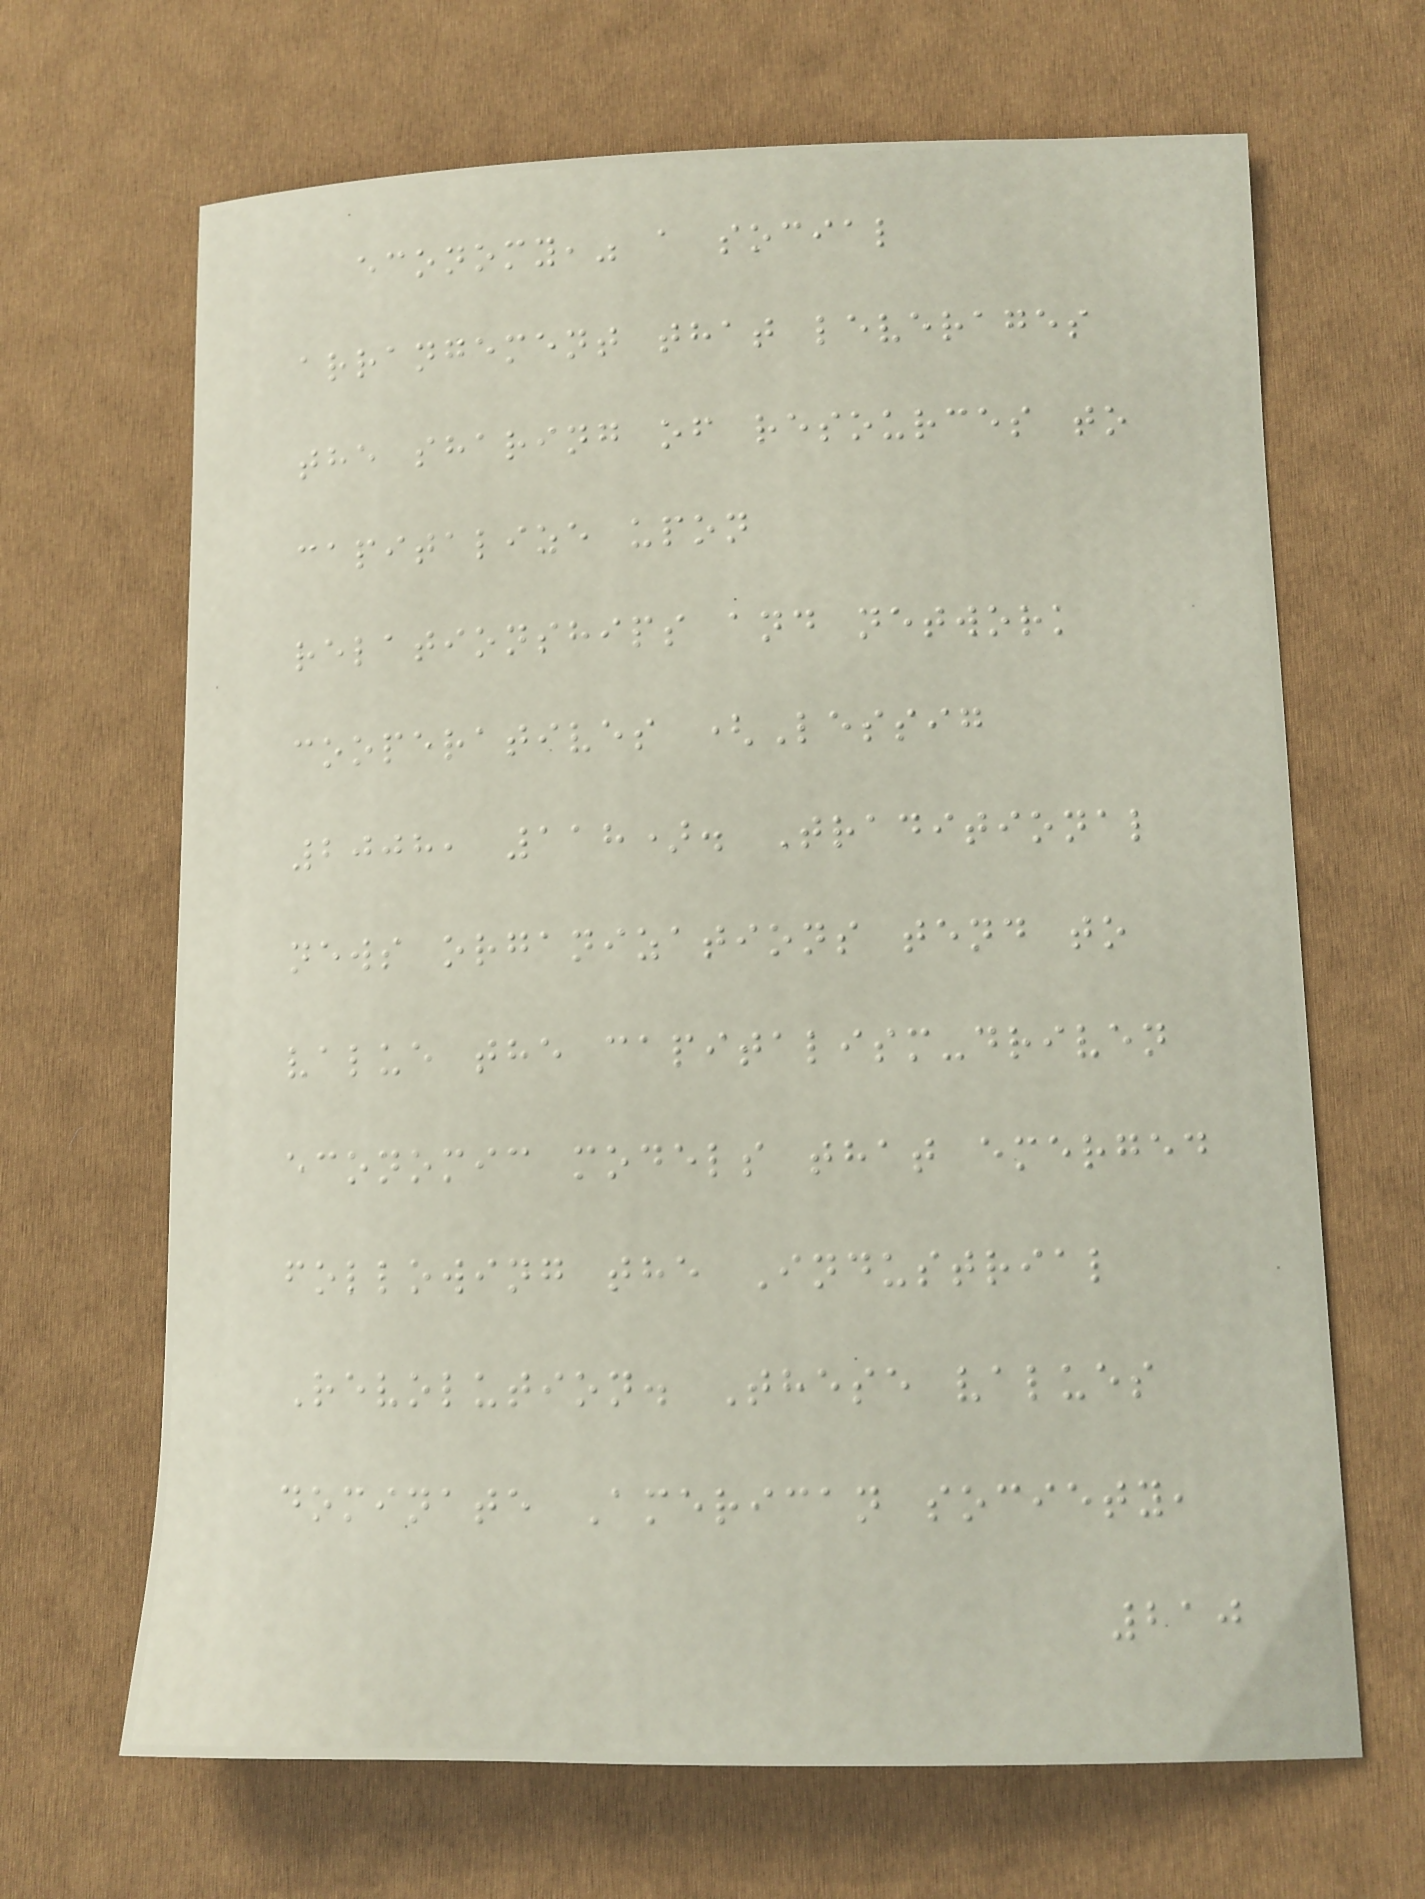economy," a social
arrangement that leverages
the sharing of resources to
capitalize upon
relationships and network
cooperatives (Lessig
2008, 118). Traditional
news organizations tend to
value the capitalism-driven
economic models that emerged
following the Industrial
Revolution. These values
dominate American society,
210
